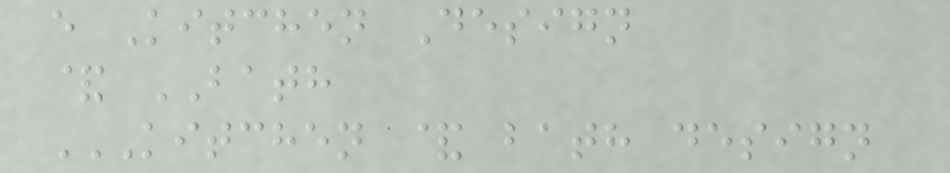e Kitchen Design
& BATH
KITCHEN & BATH DESIGN
